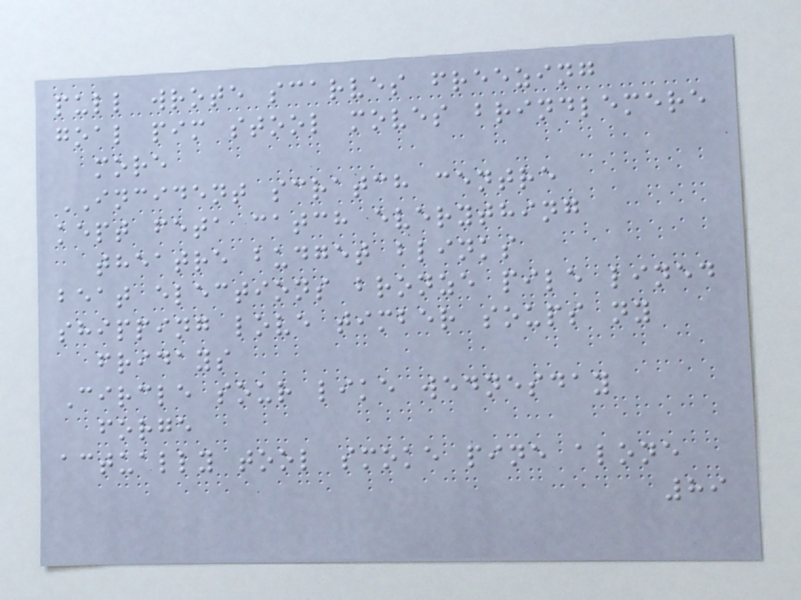pull wrote scarves freezing
goal pim stool moves brindlemere
more
INCIDENT scratch centre
kept feta catch everything
theatre budget blinks
beat elections bronze pile lined
shipping love timber soups ny
fridays
Circle sour like wednesday
forge
actually tool smoke pine alone
89
